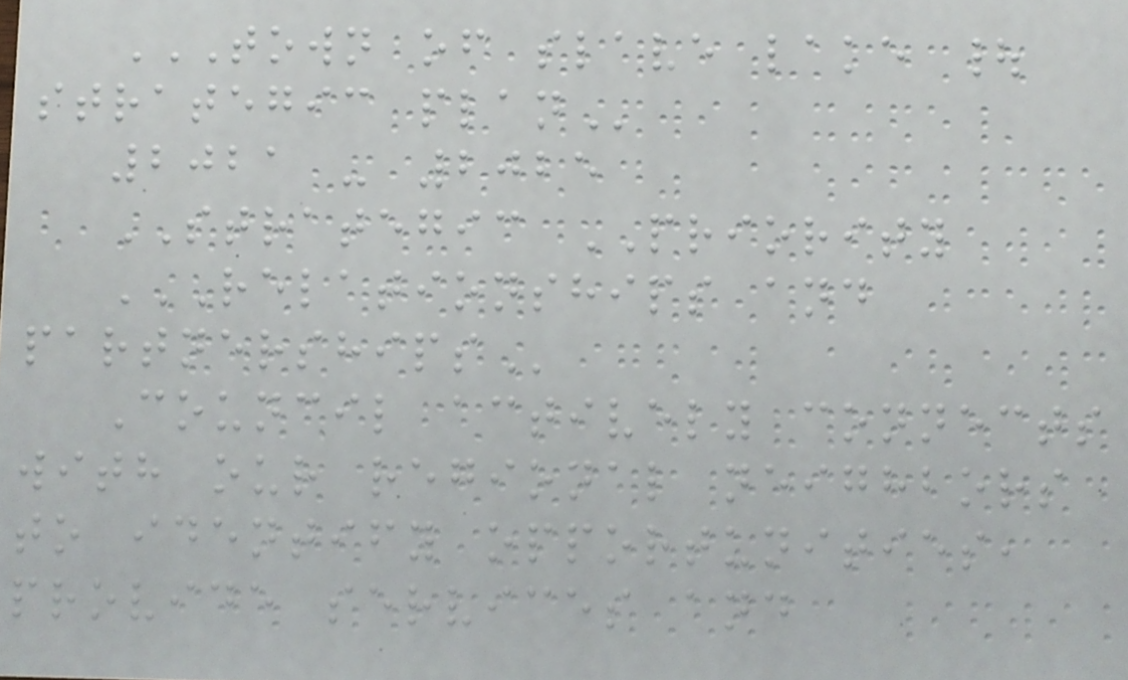TOWN OF SLAVE LAKE |
STRATEGIC PLAN
2021 - 2025
STRATEGIC PRIORITY
RELATIONSHIPS AND
PARTNERSHIPS
Council actively connects
with our regional neighbors
to identify opportunities,
provide services and
